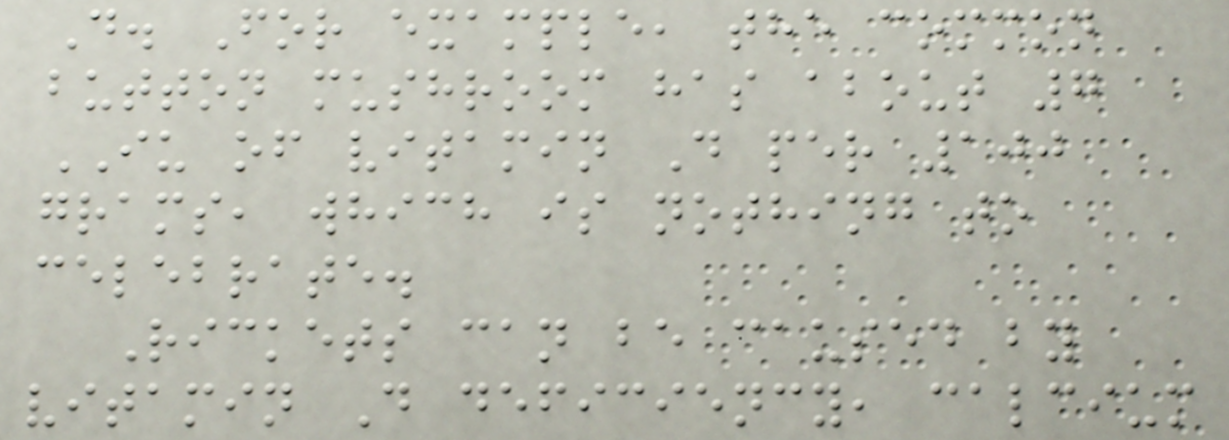D. For example, the common
button mushroom has about 7
IU of vitamin D per 100
grams, which is nothing to
celebrate.
Rickets can be caused by
vitamin D deficiency, calcium
